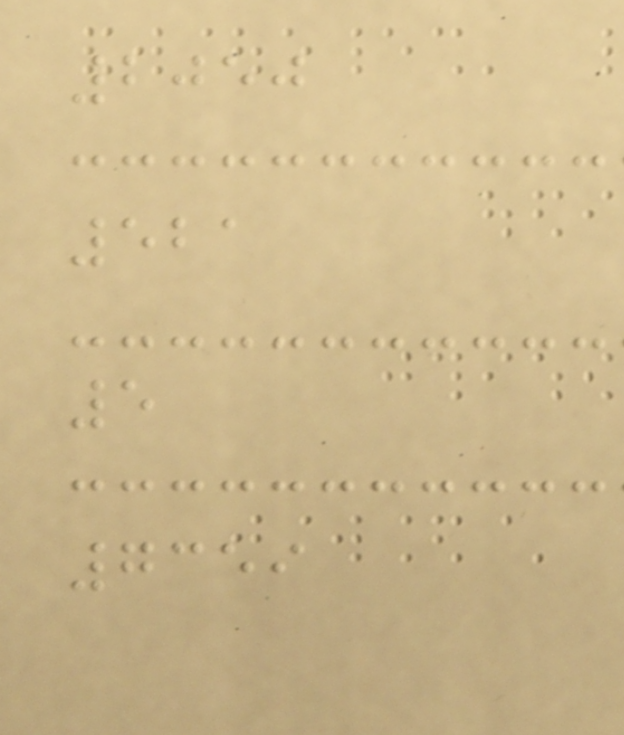2050
521
5
7359
